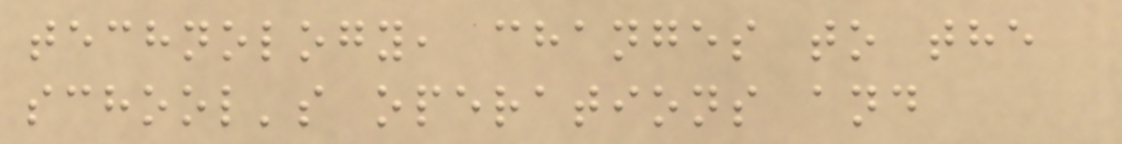technology, changes to the
school's operations and
